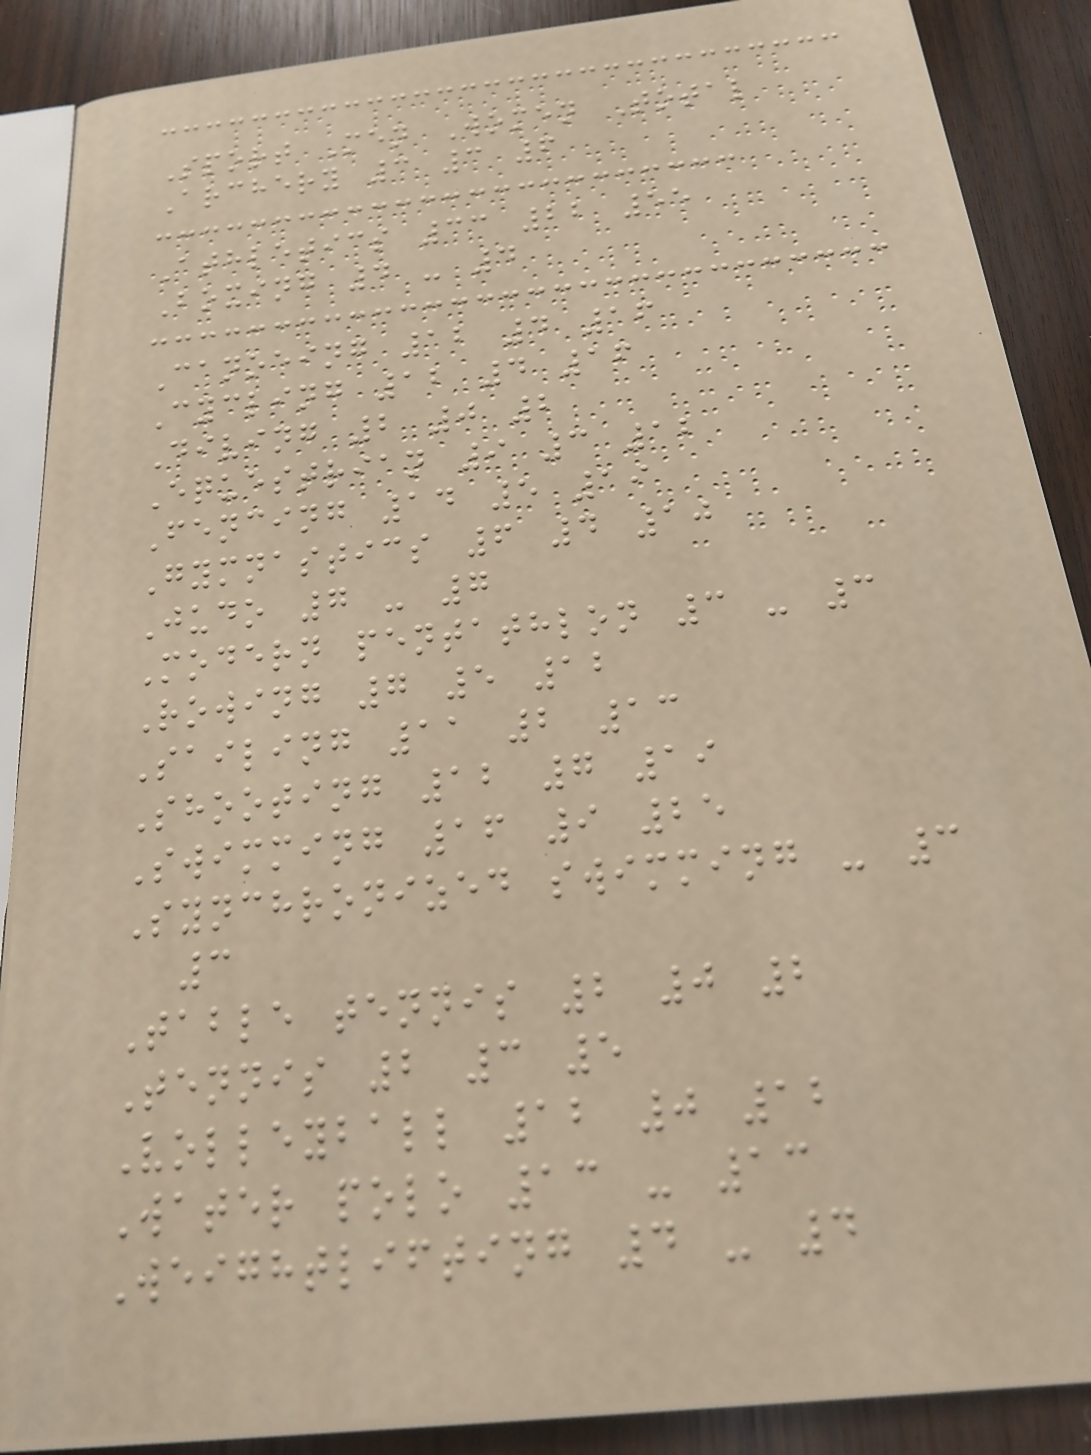Sport Men Women Total
Archery 3 3 6
Athletics 33 22 55
Boxing 4 - 4
Canoeing 12 4 16
Cycling 12 4 16
Diving 2 0 2
Equestrian 9 3 12
Fencing 14 5 19
Gymnastics 6 4 10
Judo 7 - 7
Modern pentathlon 3 - 3
Rowing 7 5 12
Sailing 11 2 13
Shooting 12 7 19
Swimming 16 9 25
Synchronized swimming - 3
3
Table tennis 2 0 2
Tennis 2 3 5
Volleyball 12 0 12
Water polo 13 - 13
Weightlifting 4 - 4
